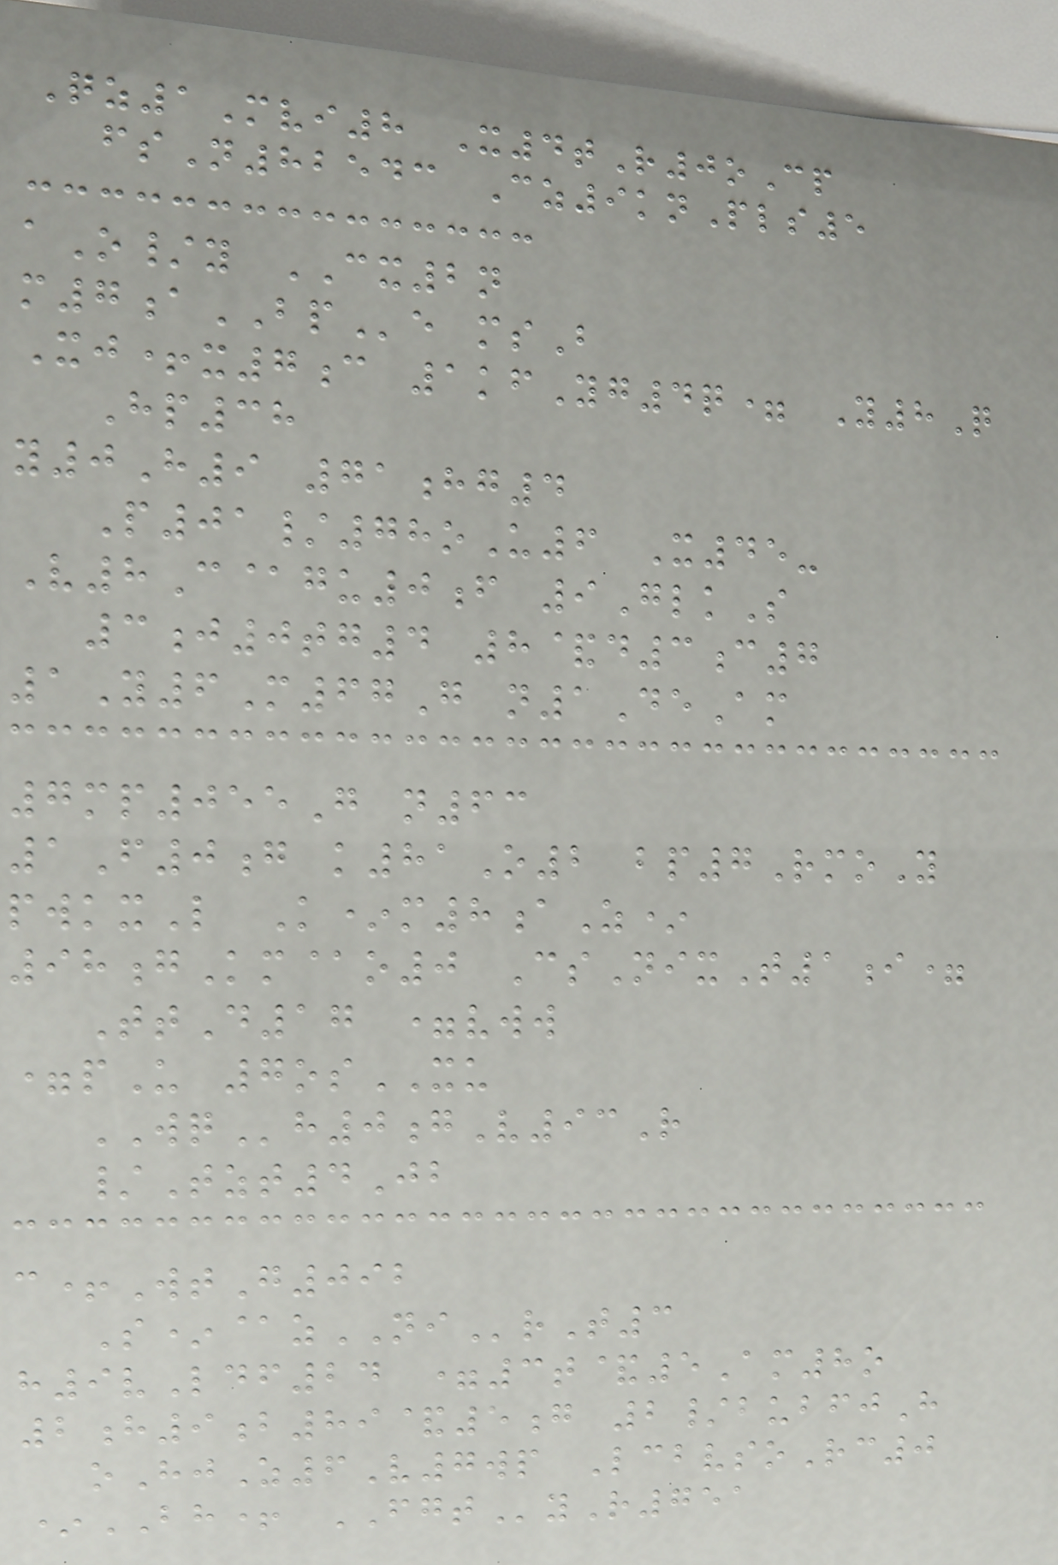Qz1Mvi8 X4tR0oCp
fsN82543 Cz9knPls5
aO/y CX2n
m7aBPe msB
Xj+x7c 1kfYg4q= Y8Q
Hp38
y0H9 71hg4
P01/78oU6 X45-
V8C@gu0f 9GlkS
3j0tg4 8&d3c7
1Y6M67G n1DeAm
7mp055G n63
1F0g k81O2 bp7RmoY
pwkxL K*m8aZ*
98gKm@o0 CsNixT1i=
TtD17 =vww
=pU 7osXU
WQh0gV93R
/Tzt4Jb
c+WtG092
S*@zNIrT3
h9vLdf24 =3t&5Am8o
2h9b89&5g 2/bubfjH
oHjZ6V7wp LcbvsoRc0
*BH+ FGTyR751
